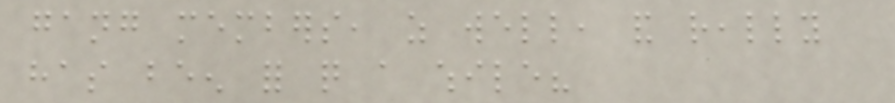gang members, as well, and really
has been for quite a while?
